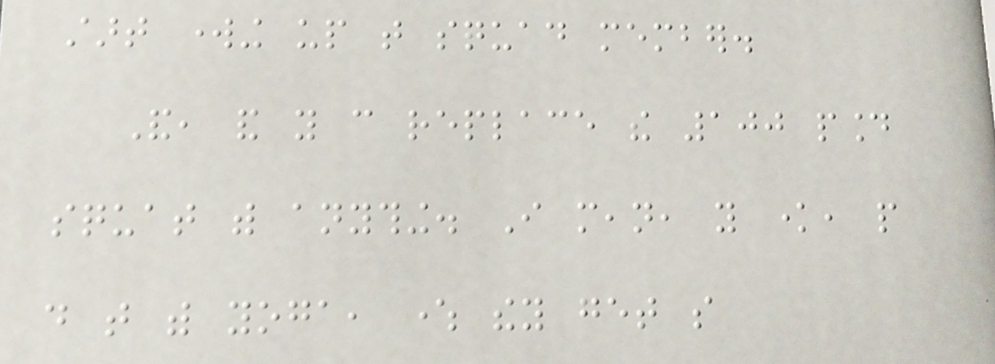start working up that squad member.
And, and you can replace the 100 pound
squat with anything. I mean, you know, people
do that with yoga, where they get so
